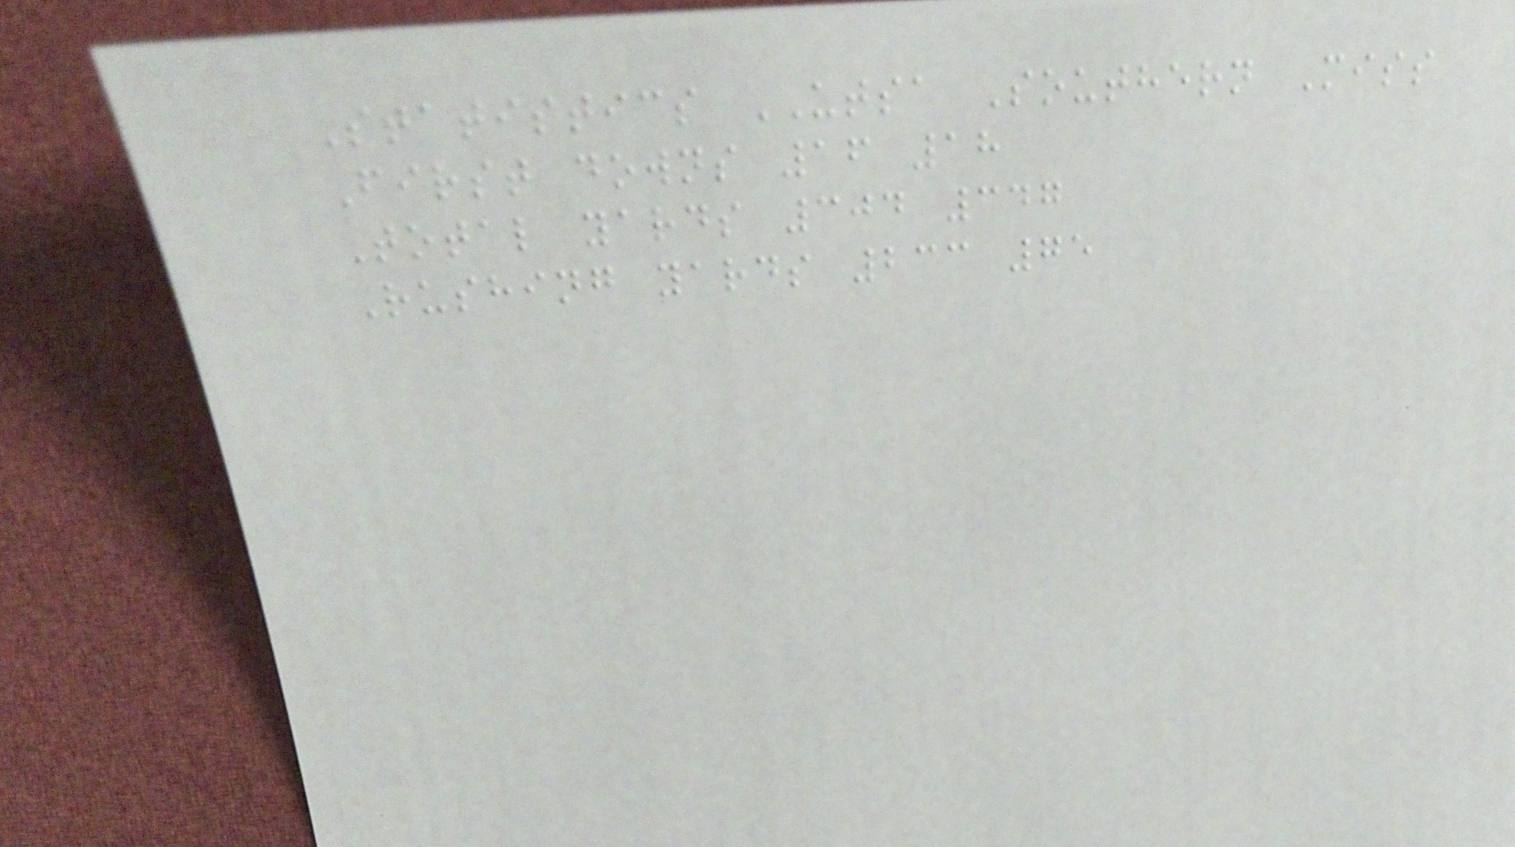Statistics UTSA Southern Miss
First downs 16 18
Total yards 304 347
Rushing yards 233 75
